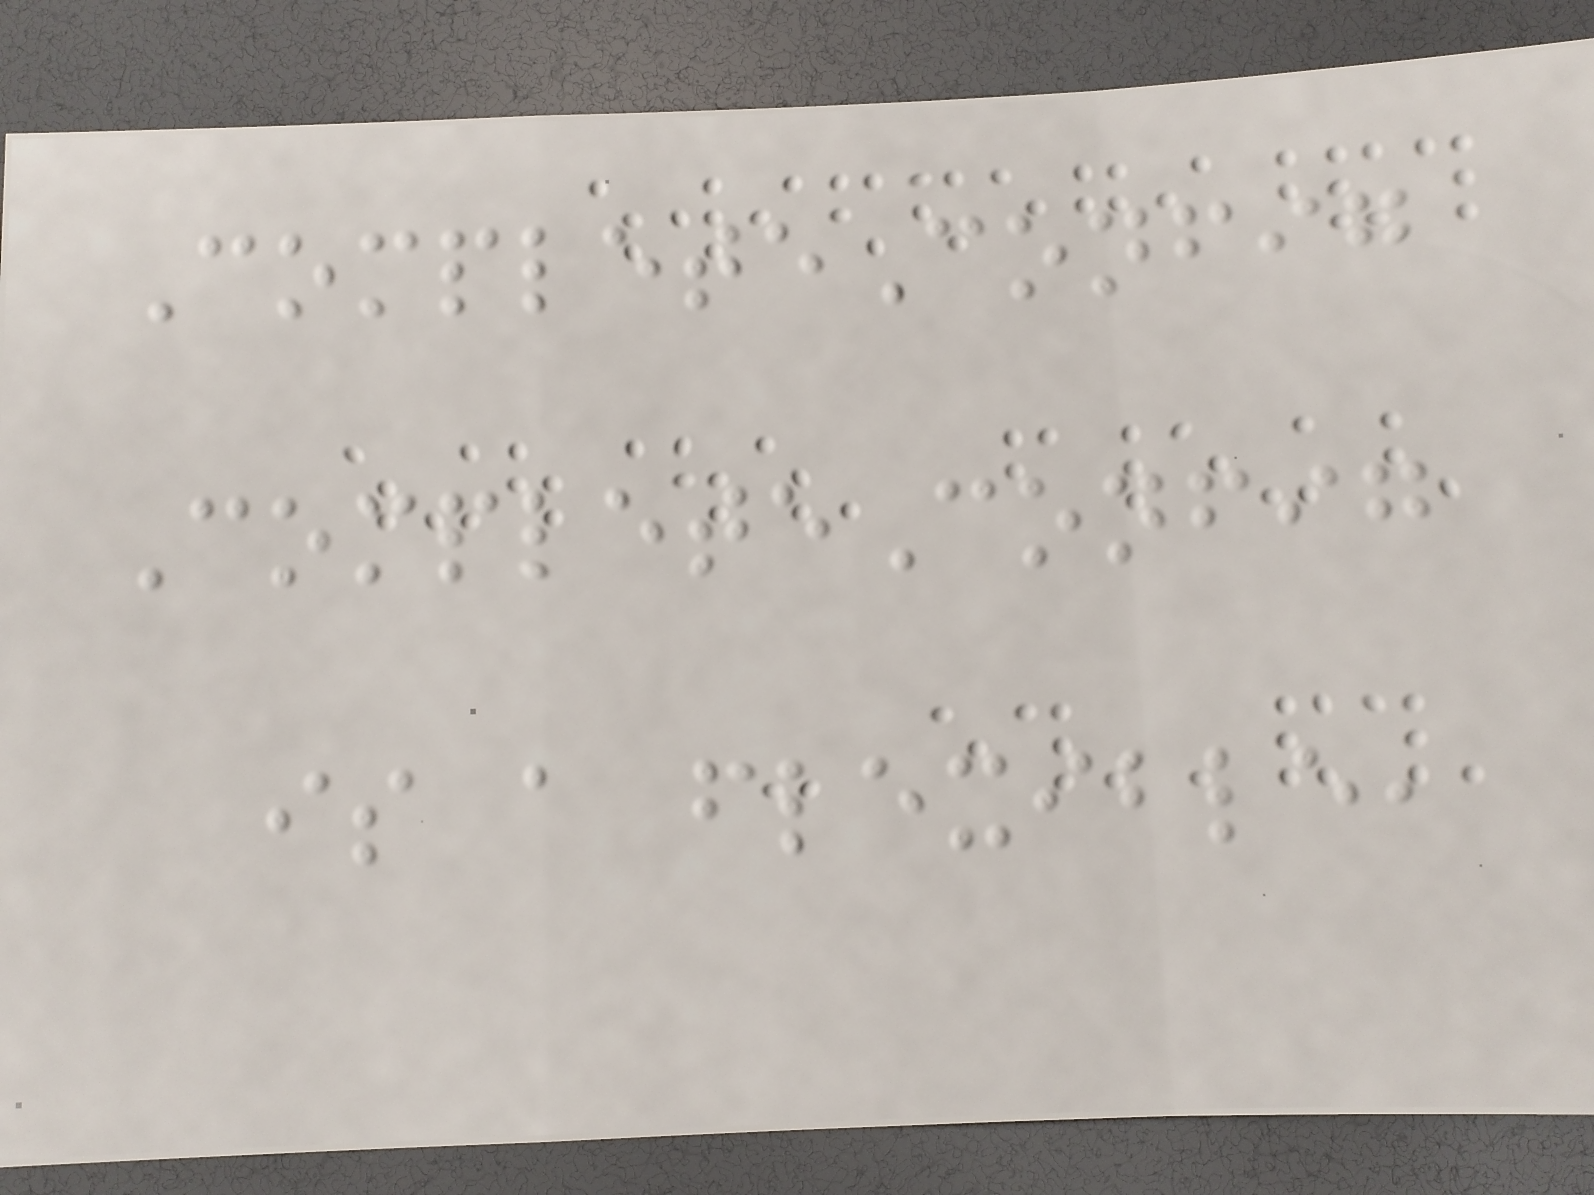CompleteConfig
CompleteConfig
is a flexible,
